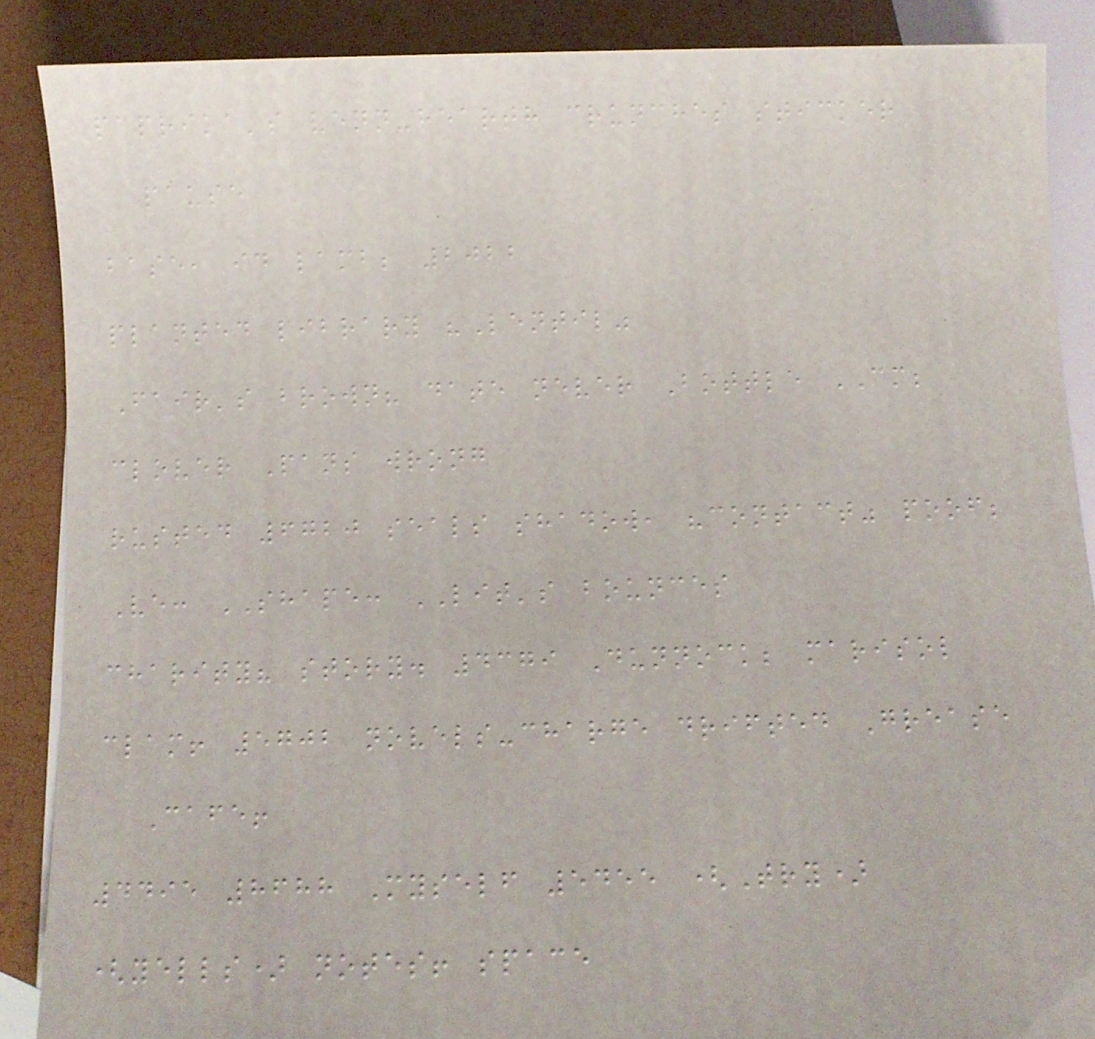paprika's venn-hearth crunches sticker
pause
base, id lamb; 2022
planted library "Lentil"
Fair's brown? date never Bottle CM;
clover Pans wrong
rusted 6720 seals shadow, "contact" poof;
Ve: SHAPE: LIT's bounces
charity? story. 4379 Dunnock; marisol
clam! 5702 novels-charge drifted Grease
Cafe!
4495 8688 Myself 5455 (Try)
(yells) notes! space
